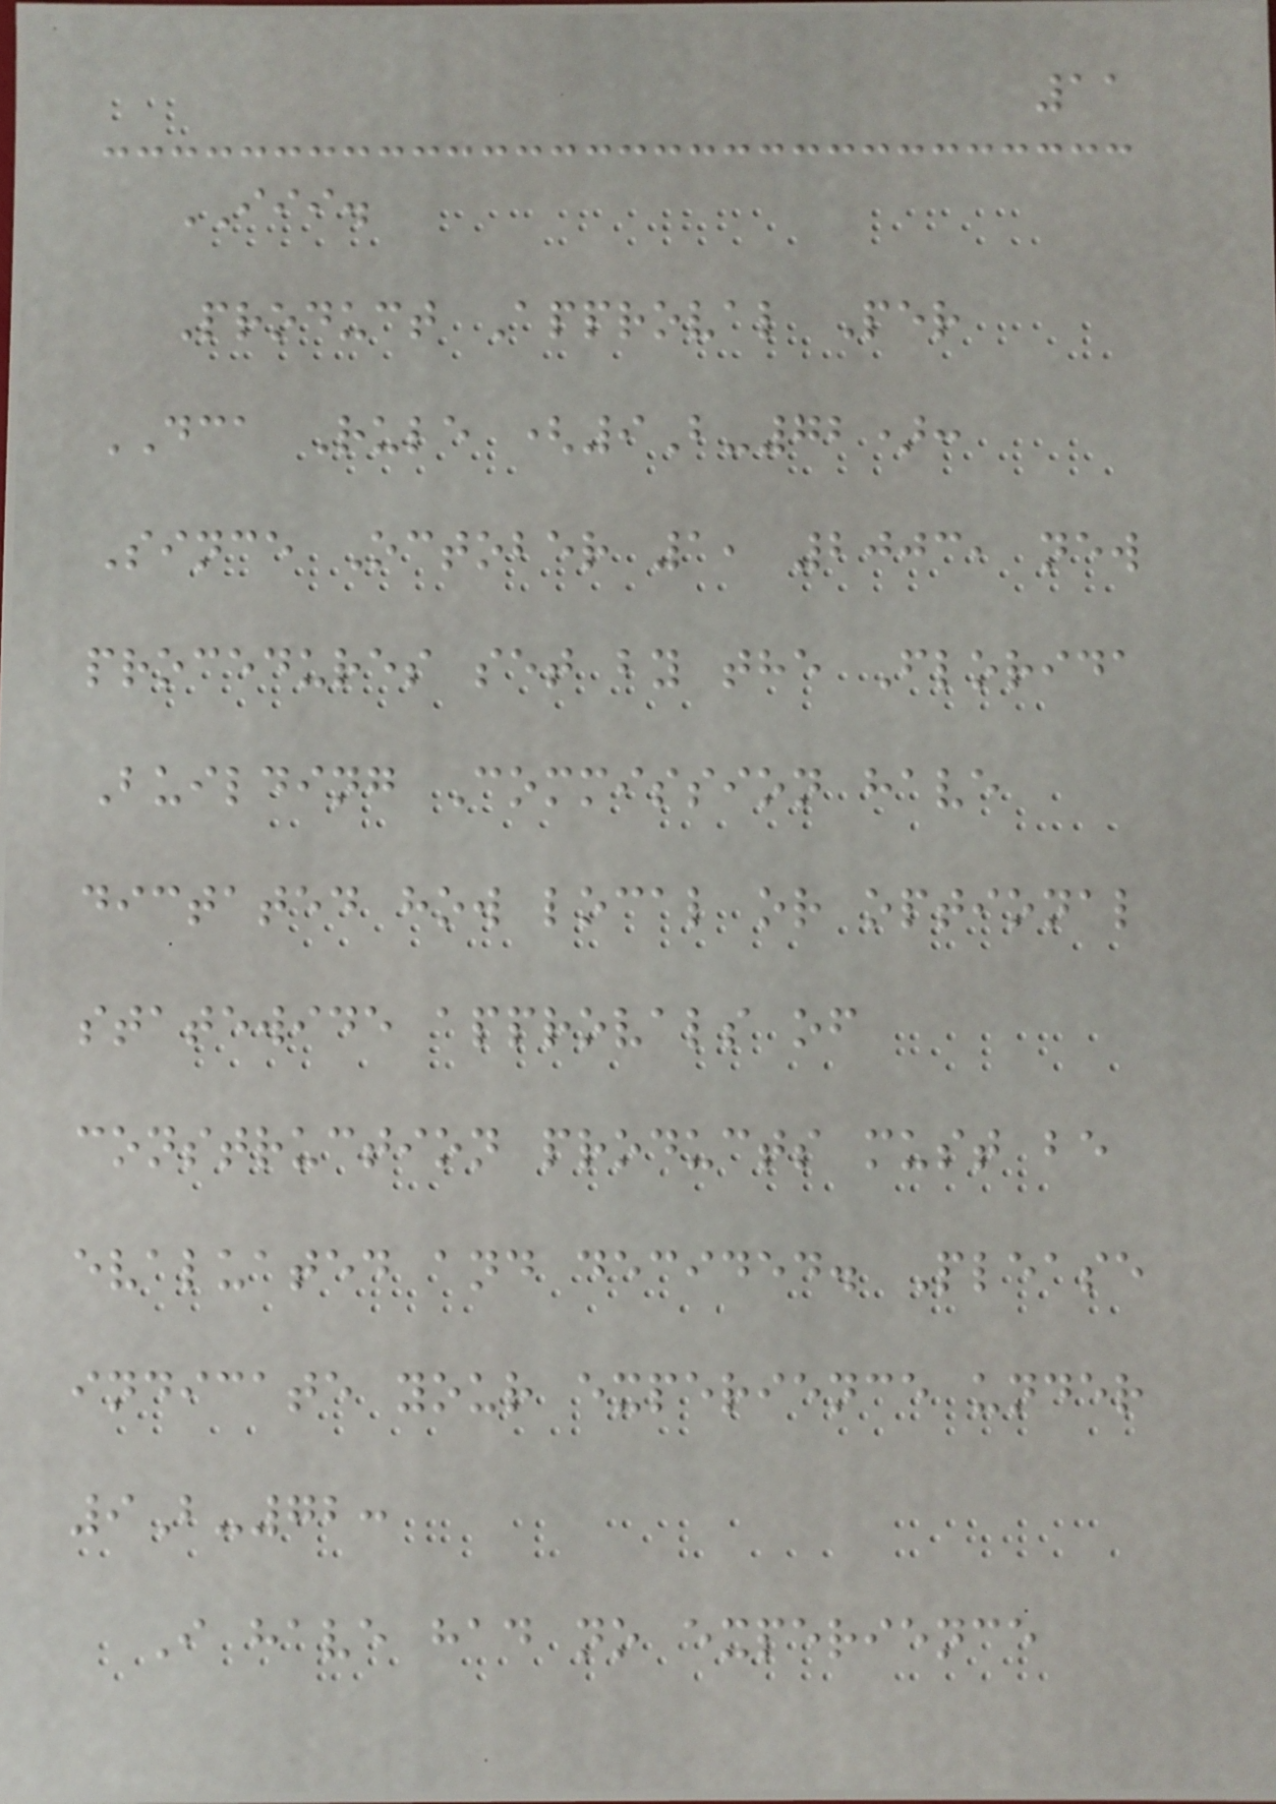11
III.
Product Approval Per
DCA Rule (9B-72):
Since October 1, 2003, new
procedures set by the Florida
Building Commission have
dictated how local or optional
statewide approvals of
construction products must be
evaluated and decided. Please
indicate your experience under
9B-72:
I have had no experience
